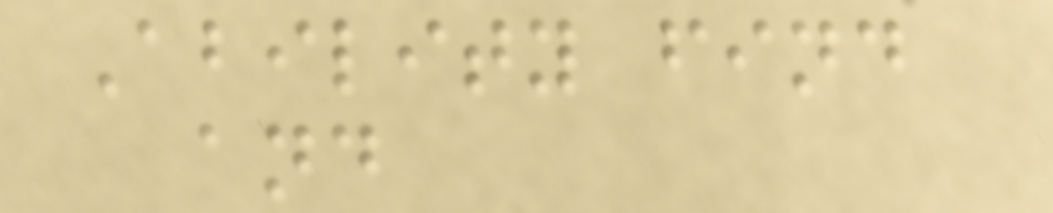Ability find
and
